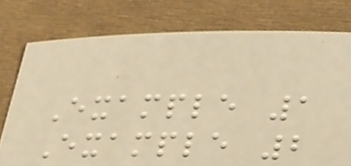Example 1
Example 2
